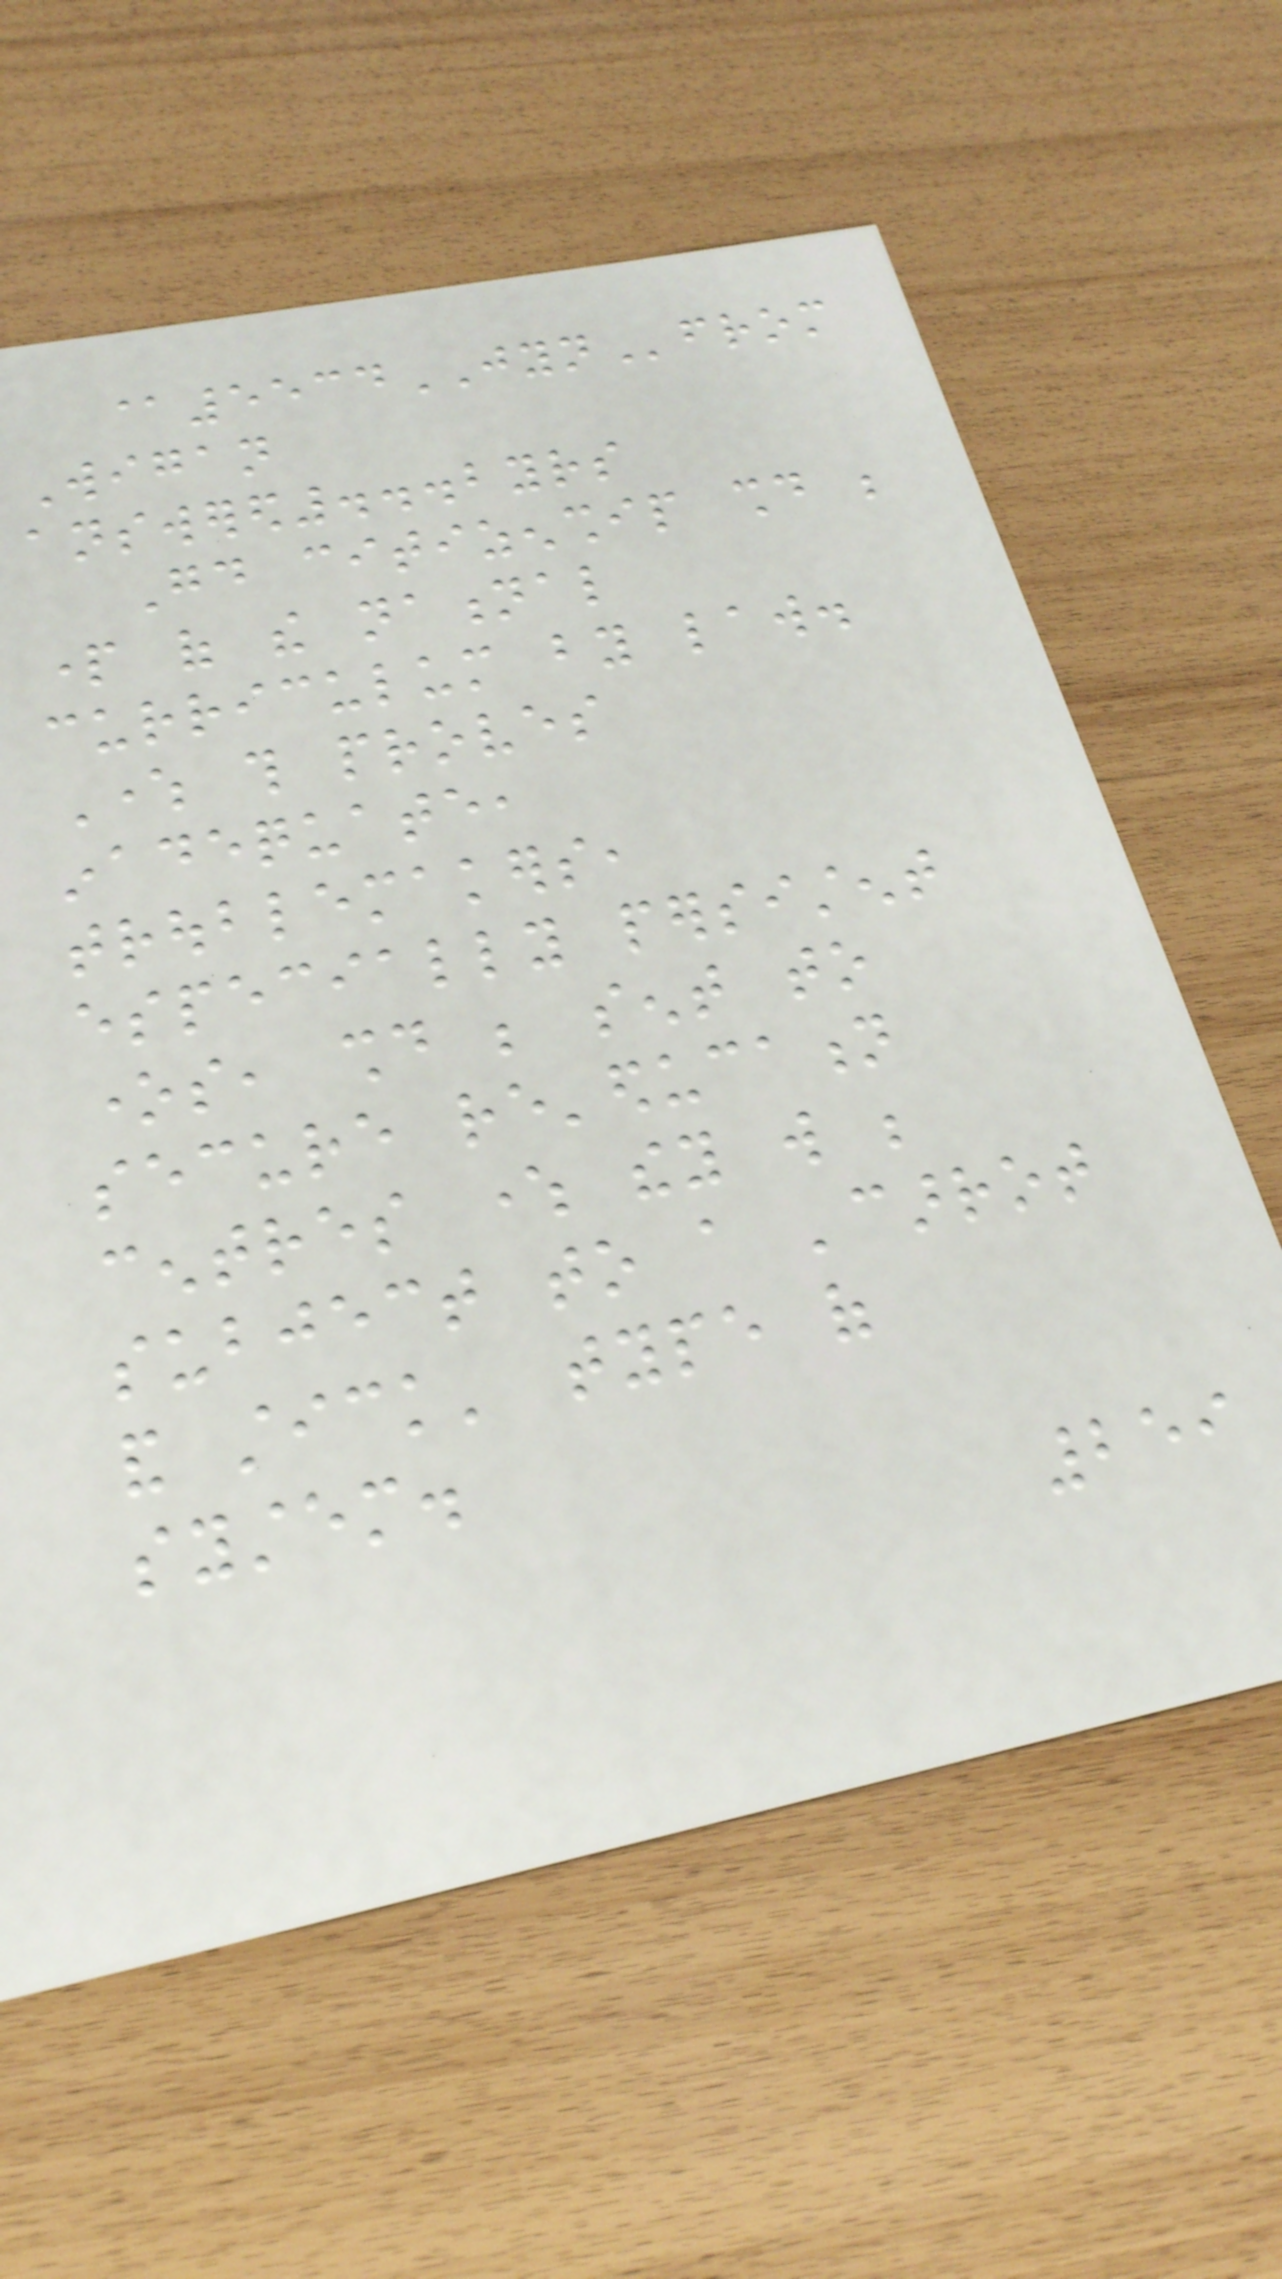@5534JYNfrom
Wigan
answered...2yrs
Good citizenship should be
part of the national
curriculum by law.
Where this proves
inadequate,
troublemakers,
especially persistent
ones, should be sent to
secure re'education
centres where they will be
subject to a 'carrot
and stick' type of
system.
259
